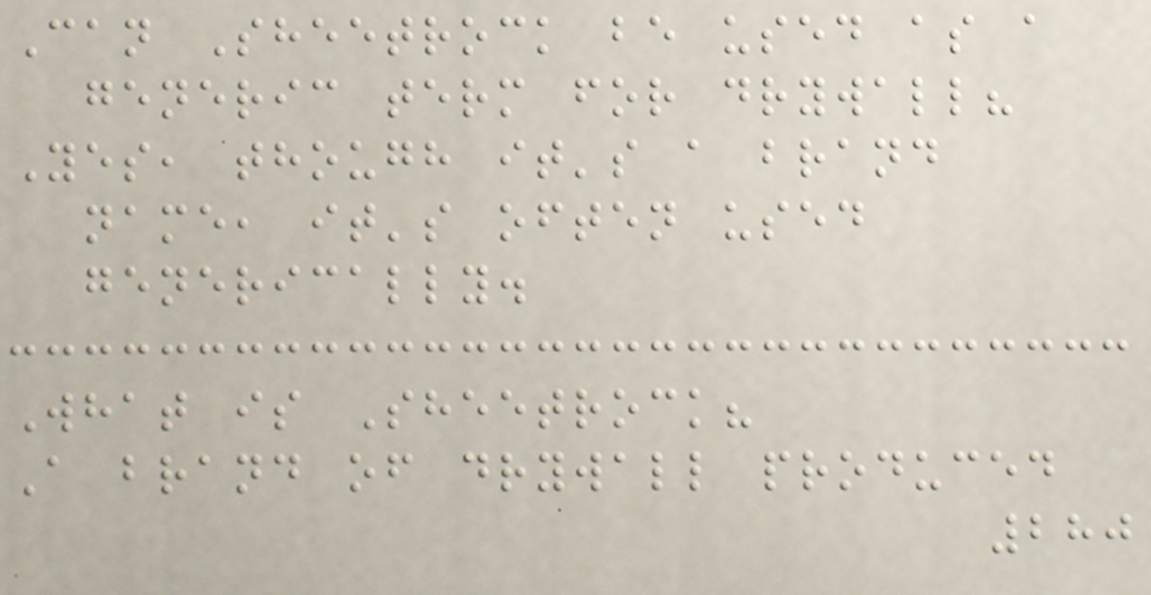Can Sheetrock be used as a
generic term for drywall?
Yes, though it's a brand
name, it's often used
generically.
What is Sheetrock?
A brand of drywall produced
280
